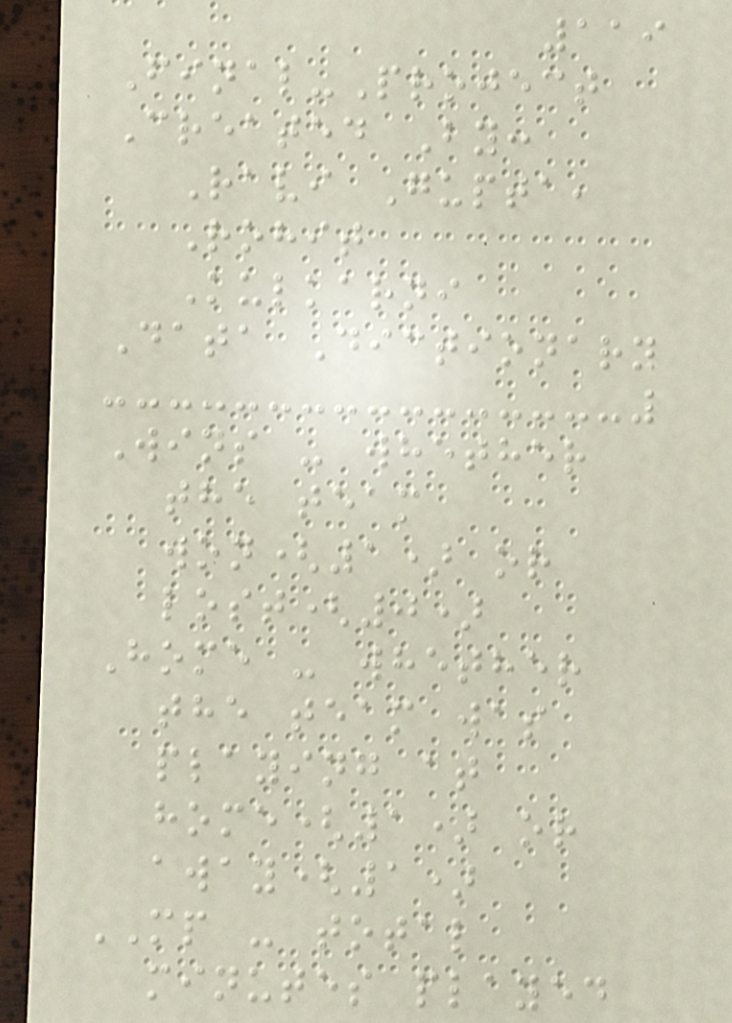119
Final-Project
Created By:
Ravi Gupta,
Rohit
Kulkarni
Data Dictionary
Wins - whether
the team
won(1) or
lost(0)
Home - whether
the team was
playing at
home(1) or
away(1)
MP - total
minutes played
